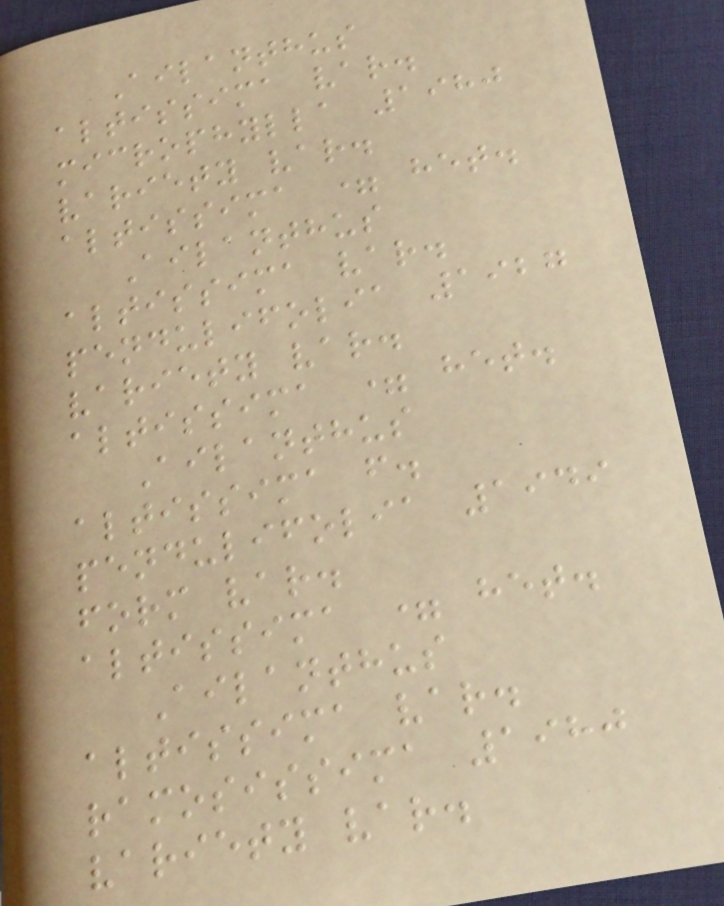Ailanthus
altissima var.
microphylla 1980
variety var.
altissima = het.
Ailanthus
altissima var.
pendulifolia 1927
variety var.
altissima = het.
Ailanthus
altissima f.
pendulifolia 1949
form var.
altissima = het.
Ailanthus
altissima var.
ramosissima 1980
variety var.
